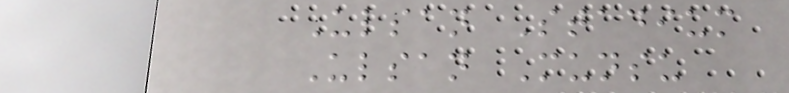Ulsan Stadium
Ulsan Munsu
